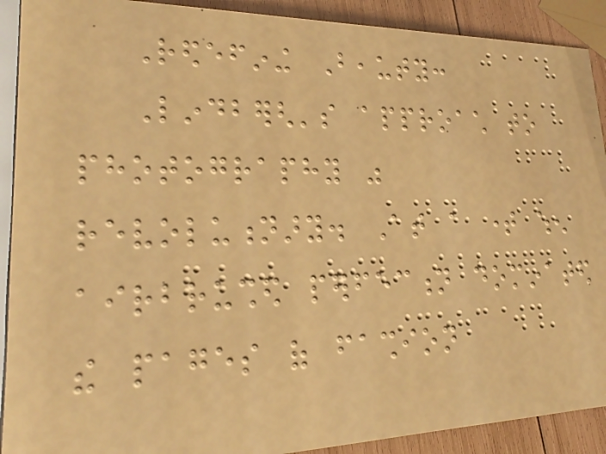Redefining Beauty:
Lindbergh's approach to
photography was
revolutionary. At a time when
airbrushed perfection dominated
the pages of fashion
